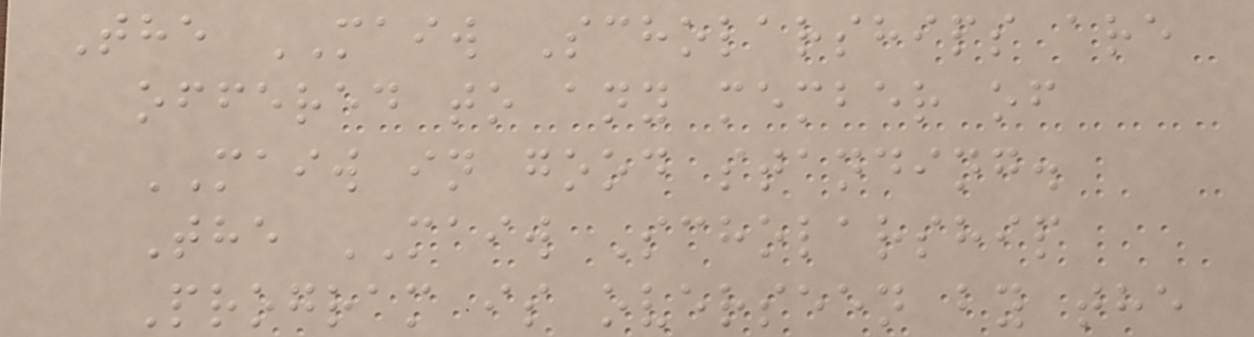The MAIW Scholarships are
offered to any member of
MAIW in good standing.
The MAIW Scholarship
Program is overseen by the
